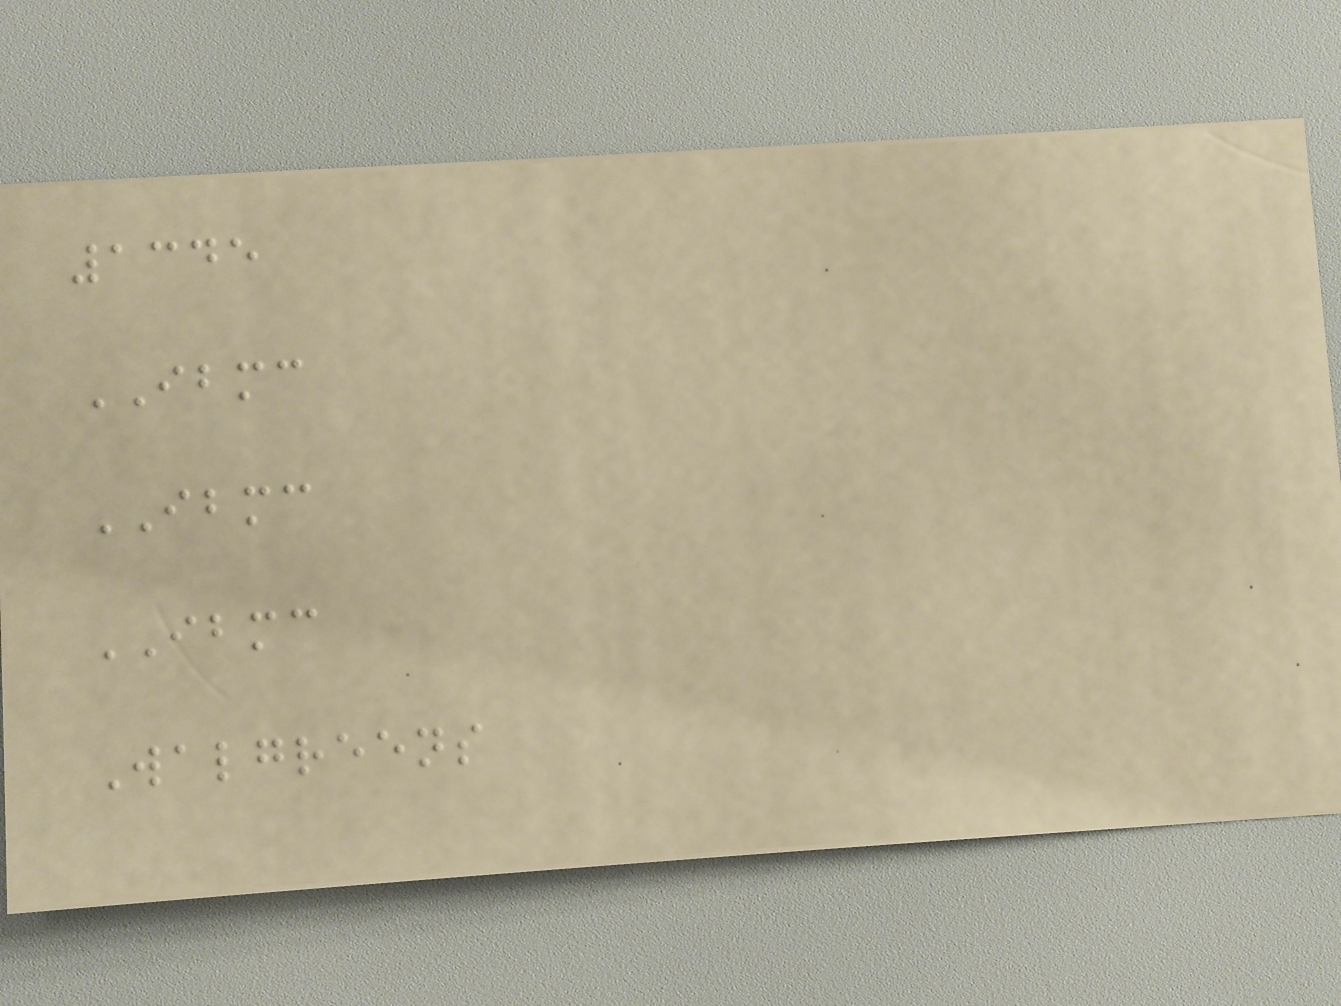1345
IBMC
IBMC
IBMC
Walgreens
